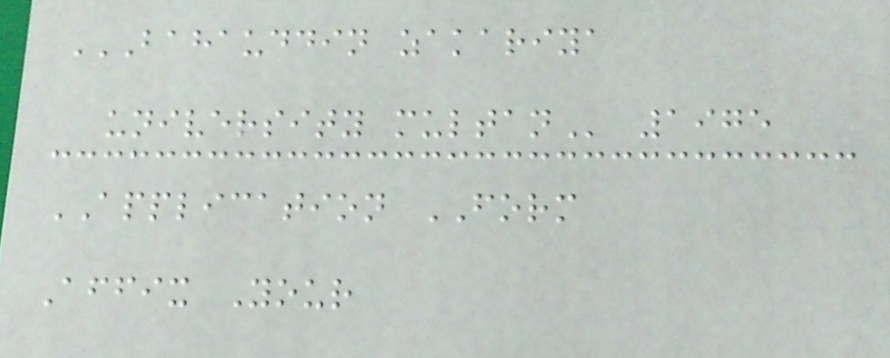BAHAUDDIN ZAKARIYA
UNIVERSITY MULTAN 1975
APPLICATION FORM
Affix Your
